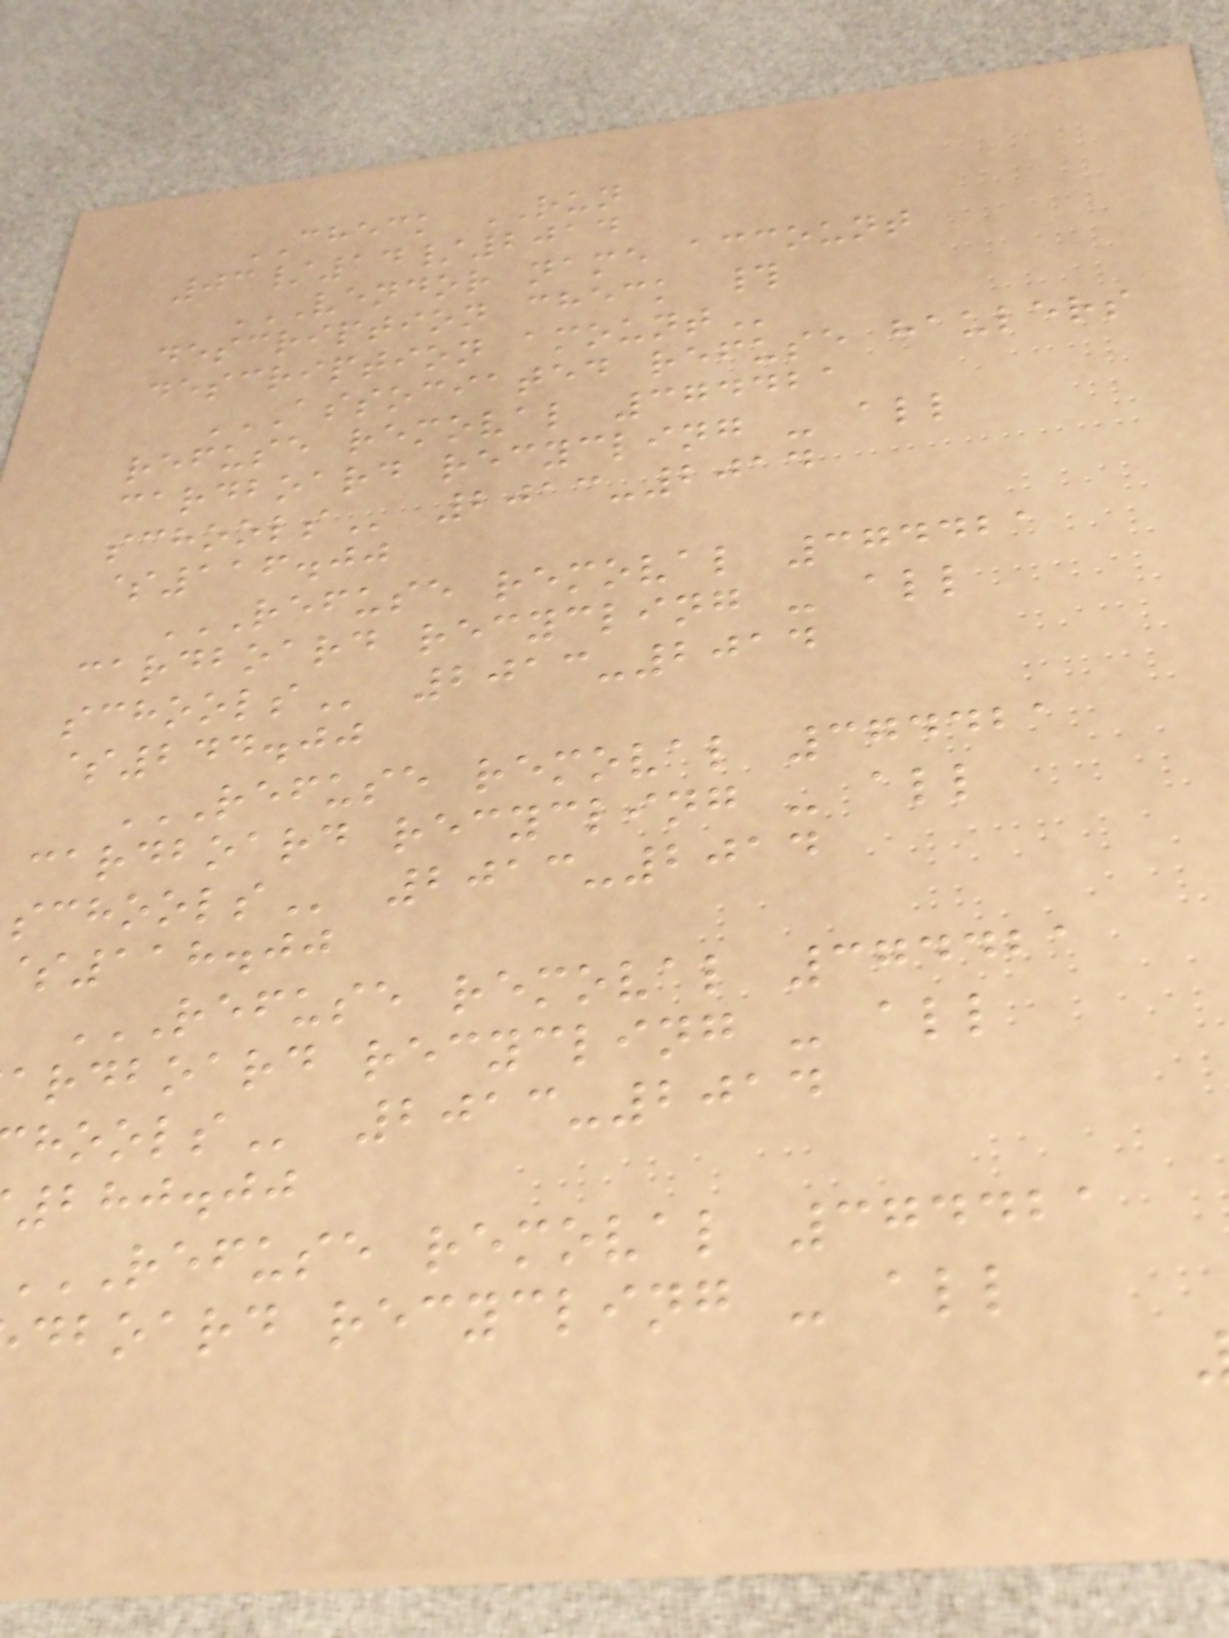CHECK RUN
03/14/2014
VENDOR NAME ACCOUNT
description check #
description
ASSOCIATED REFUSE HAULERS
refuse removal 374421
cardboard recycling - all
2013-2014
$116.00
REFUSE REMOVAL 374421
cardboard recycling - all
2013-2014
$244.00
REFUSE REMOVAL 374421
cardboard recycling - all
2013-2014
118.00
REFUSE REMOVAL 374421
ardboard recycling - all
2013-2014
280.00
REFUSE removal 374421
dboard recycling - all
